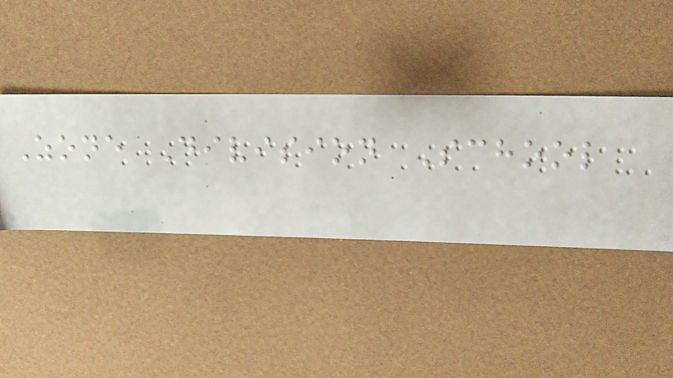Zone Division School
